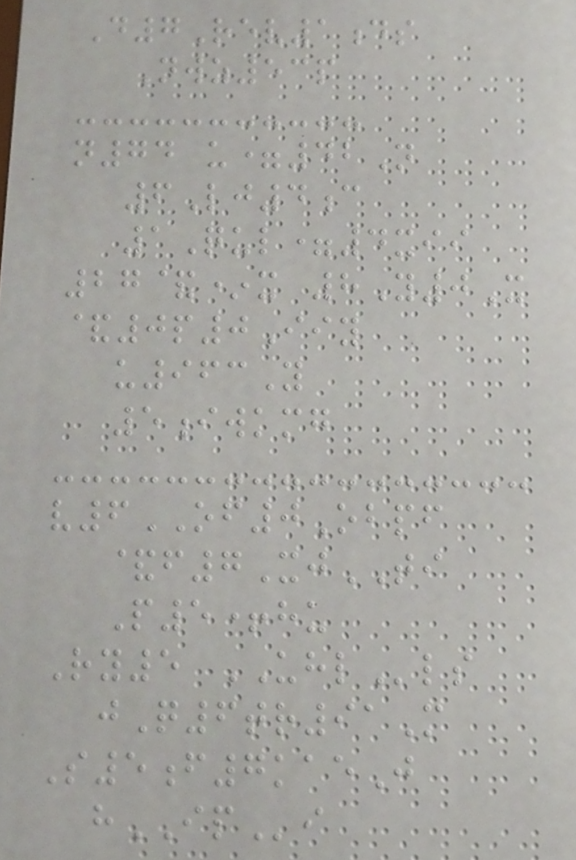D7Rev1ds
Nwz53p
n74 u=42N
6Lj4c
1Qul=4xii
27&*x 8Y0X
&0p0Iiy
u963Y
5iwkmg
v6OF0Obpf
&f7XjTI
P5+hu
Ry5 UHLls
jQ6tr91M
S5f7kaeJ
hIPi
